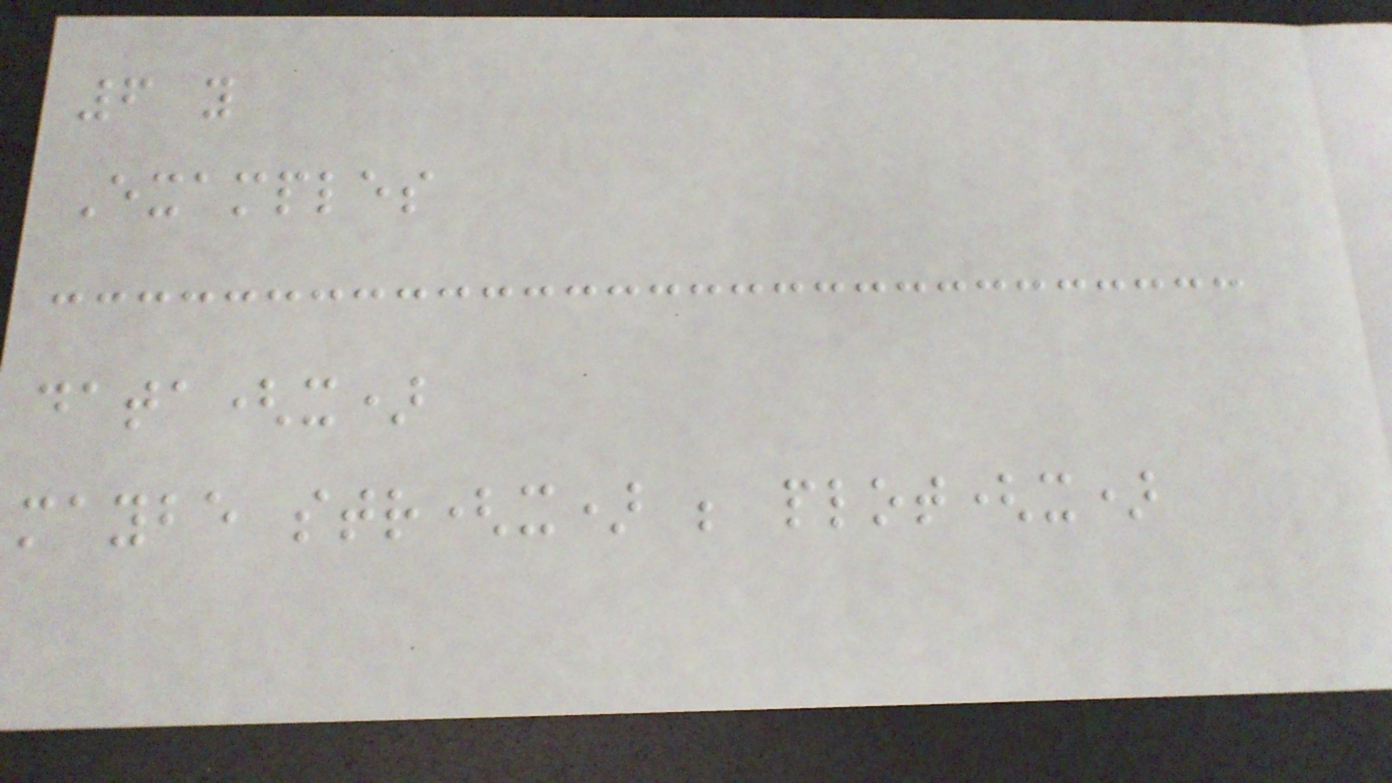6 y
Examples
data(x)
maybe str(x) ; plot(x)
